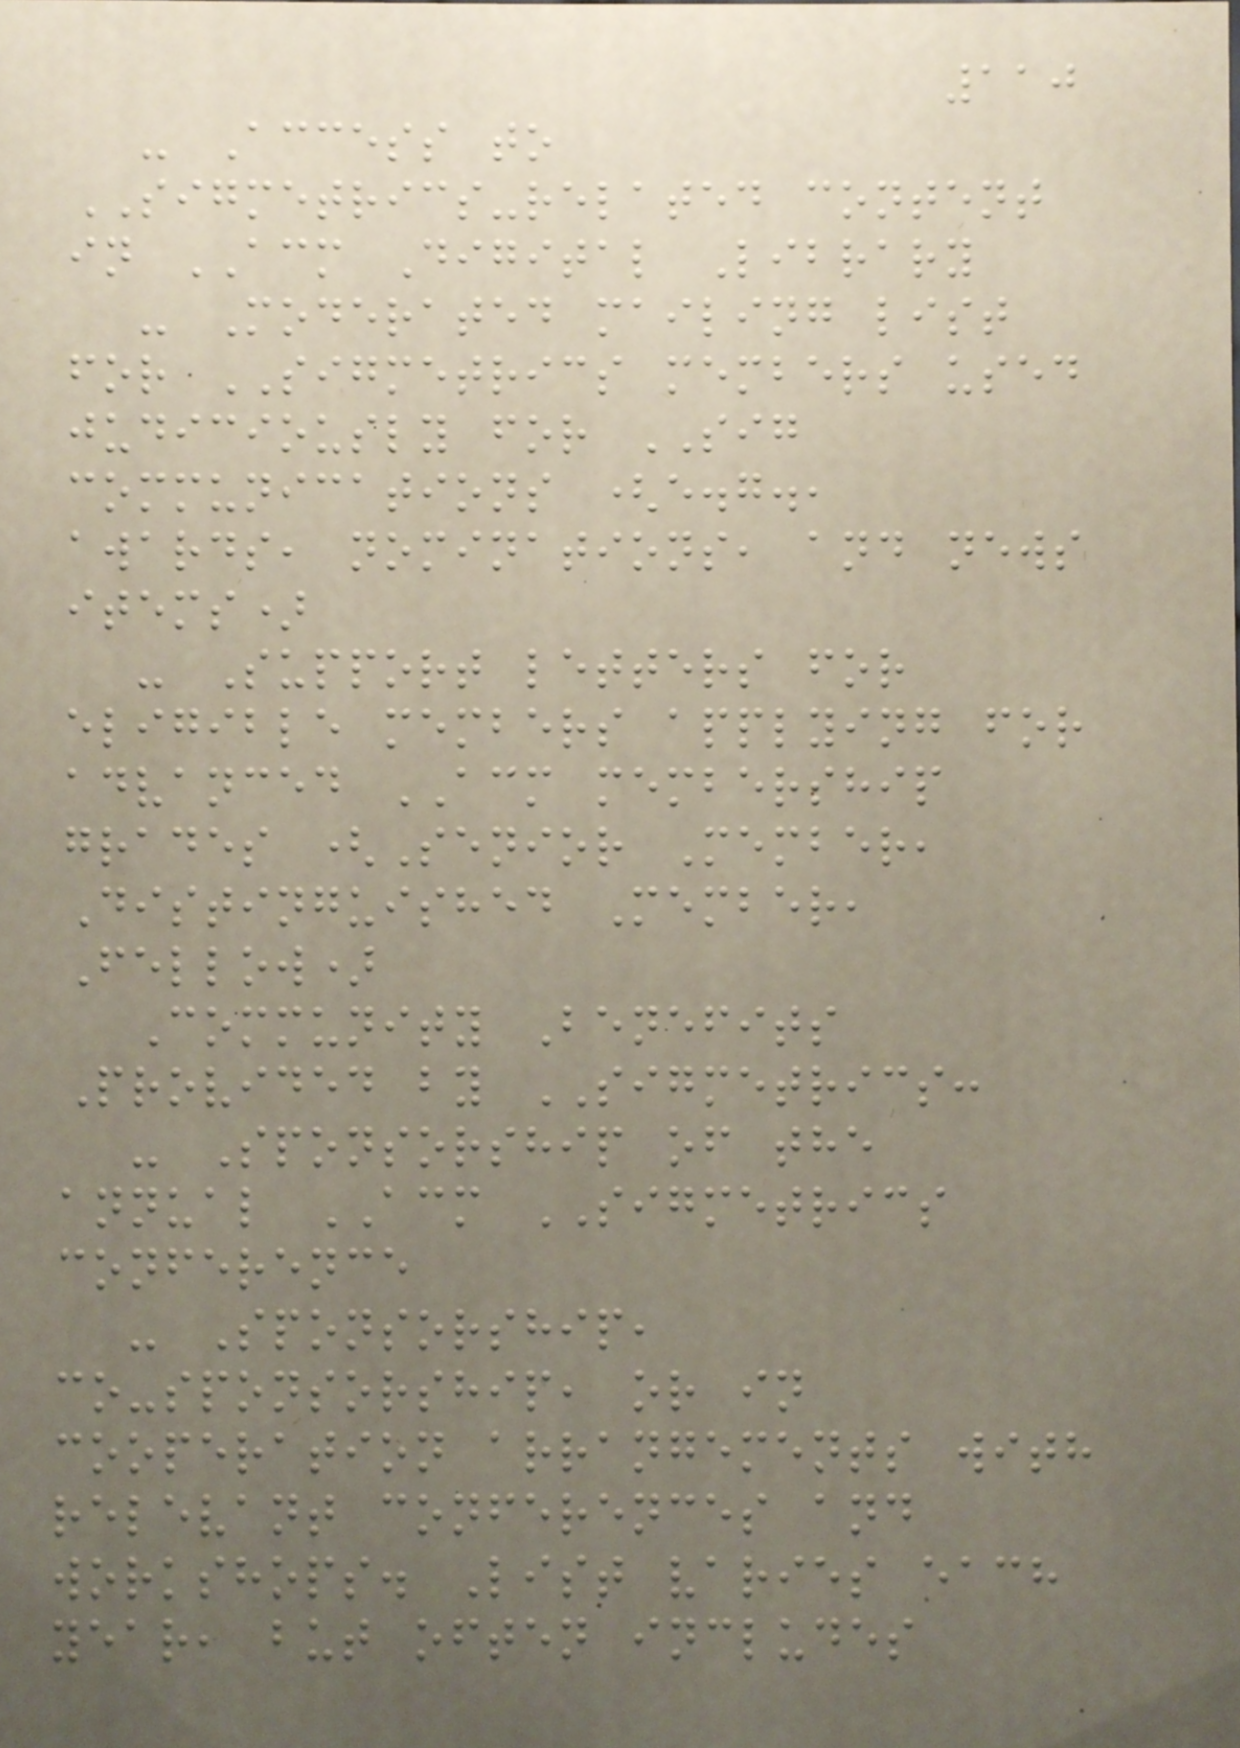110
- Access to
SIGMETRICS-related content
in ACM Digital Library
- Moderated mailing list
for SIGMETRICS members used
judiciously for SIG
communications (e.g.,
awards, nominations, and news
items)
- Support letters for
eligible members applying for
advanced ACM membership
grades (Senior Member,
Distinguished Member,
Fellow)
Community Benefits
Provided by SIGMETRICS:
- Sponsorship of the
annual ACM SIGMETRICS
conference
- Sponsorship,
co-sponsorship, or in
cooperation arrangements with
relevant conferences and
workshops. List varies each
year, but often includes
